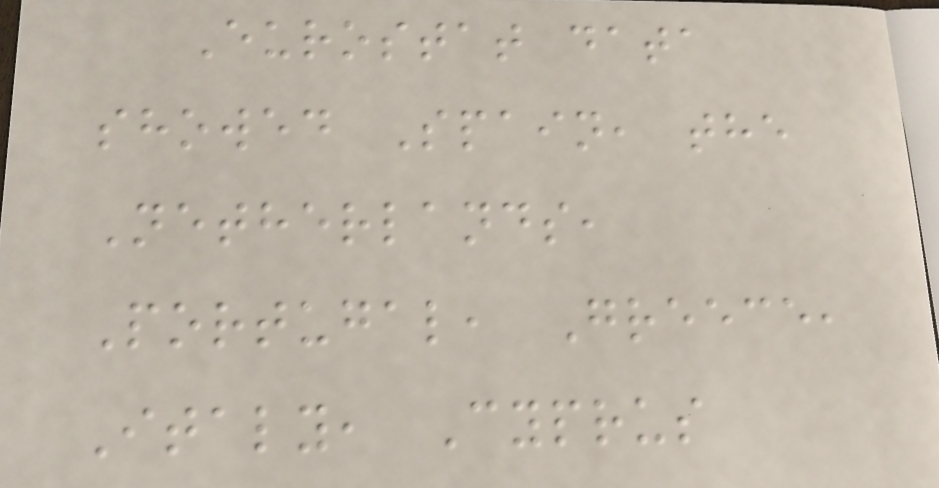Eurostat data
showed Spain, the
Netherlands,
Portugal, Greece,
Italy, Cyprus
